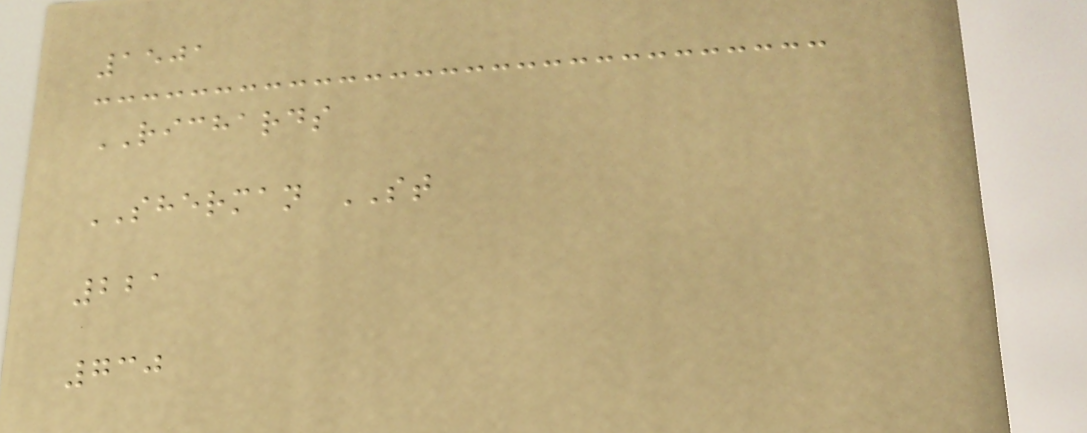1501
RICHARDS
SHERMAN ST
221
730
